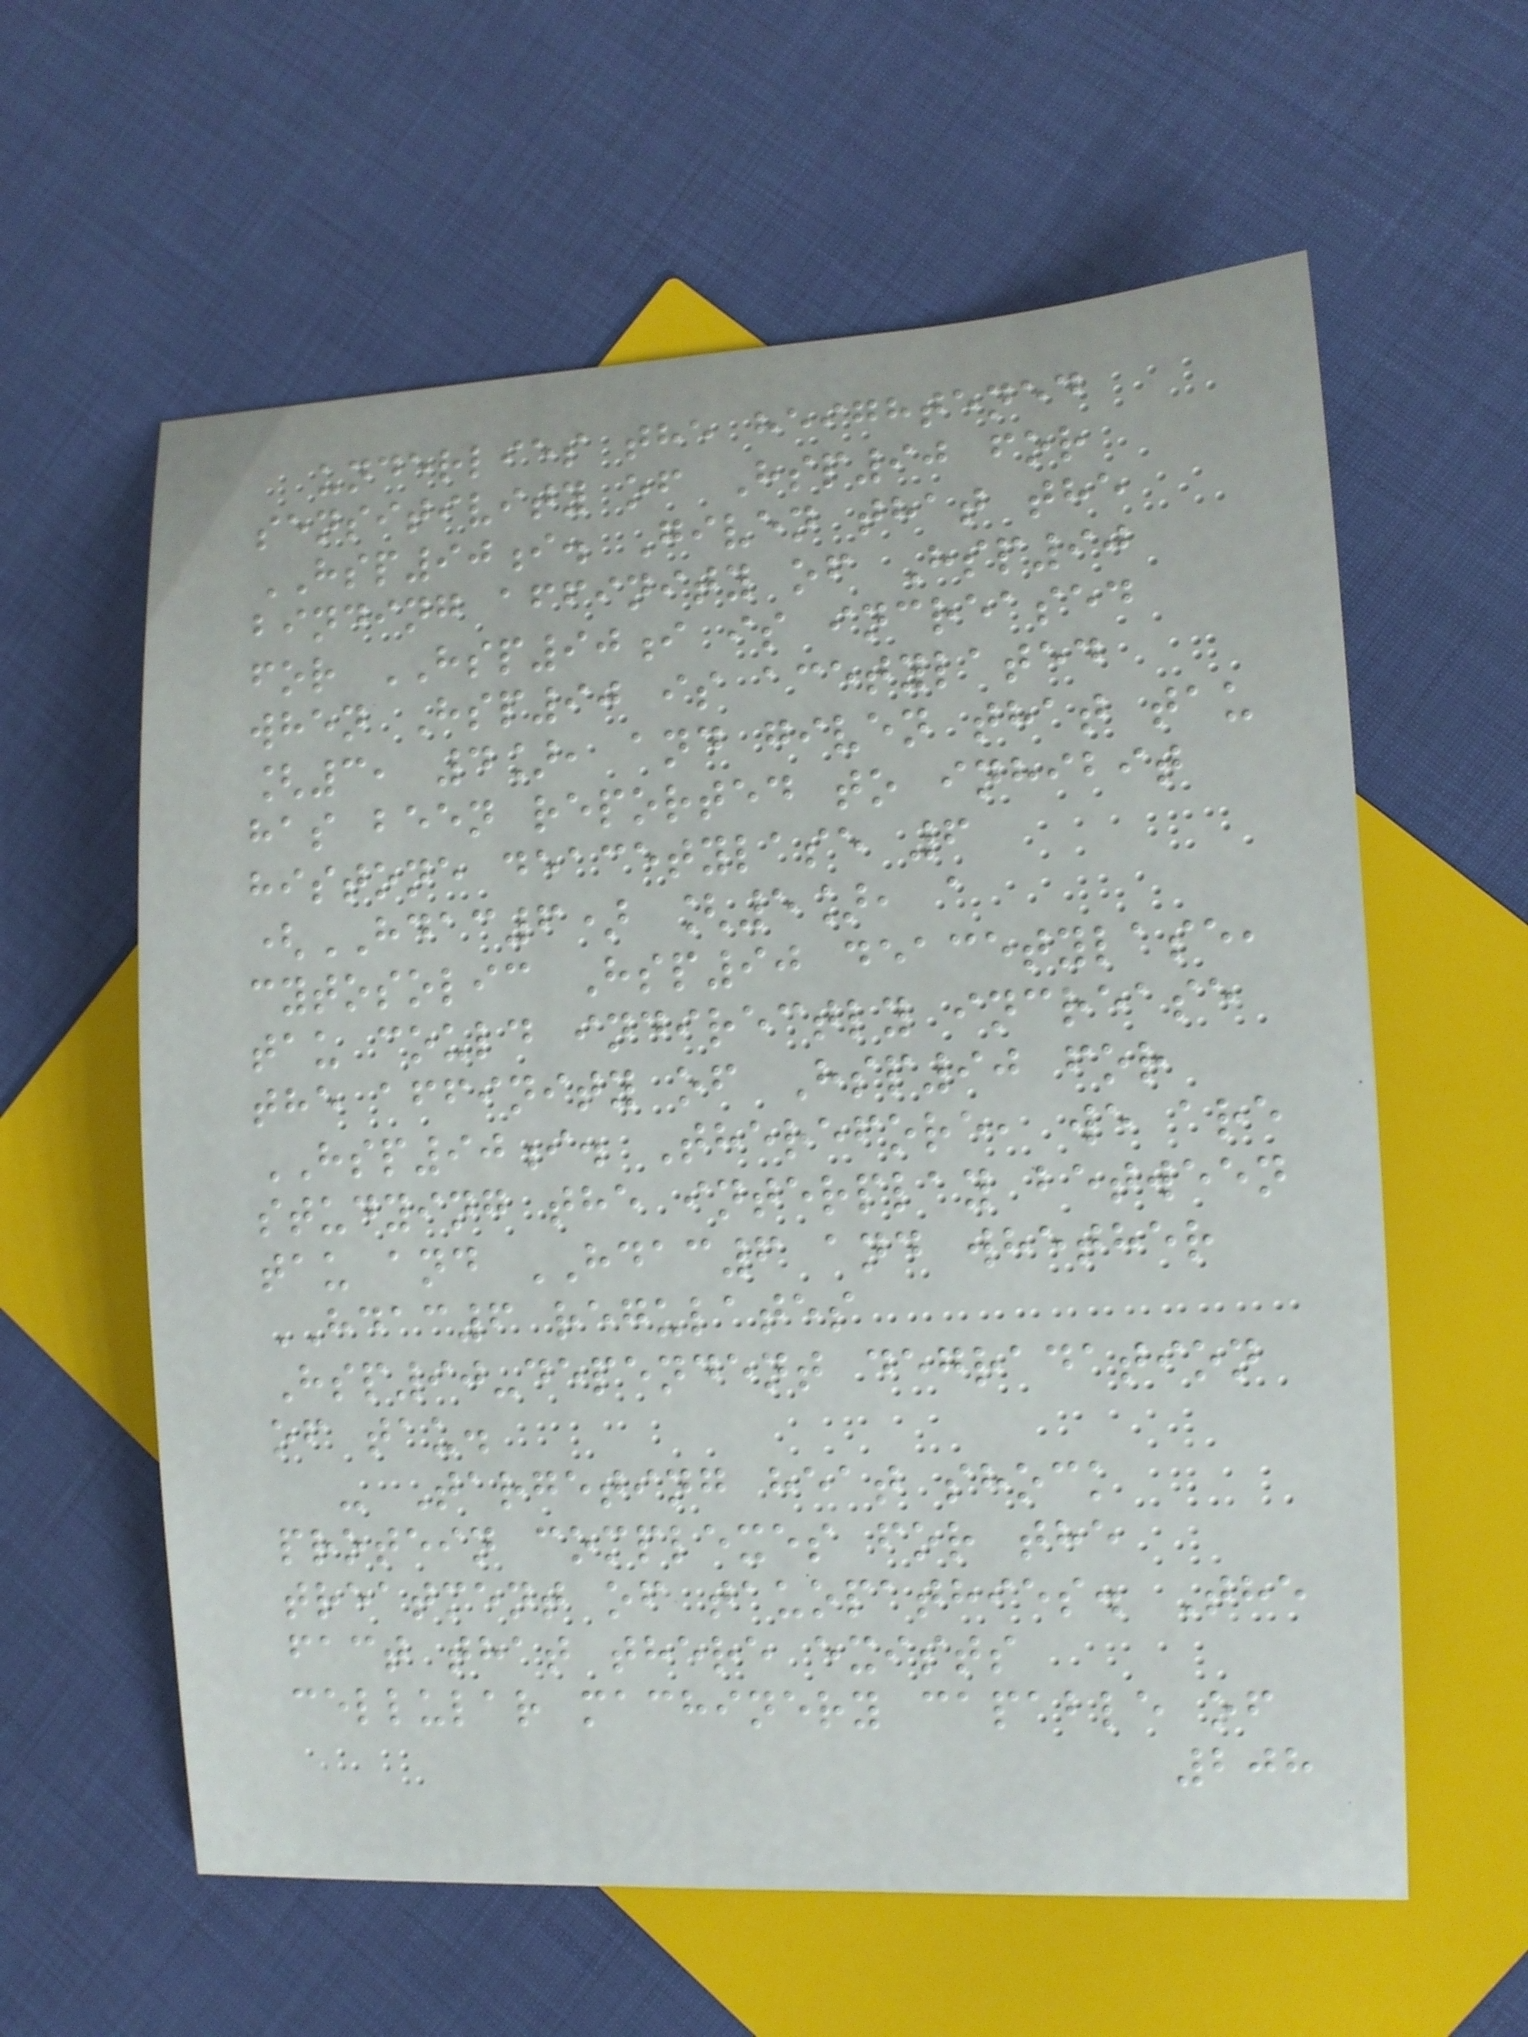underlies the heightened
sensitivity of Hsp90 for
HSP90i. Given that the
binding affinity of Hsp90
for HSP90i is increased
when Hsp90 is acetylated
[3, 4], and given that tau
has been reported to inhibit
histone deacetylase 6
(HDAC6) [5], a
cytosolic Hsp90 deacetylase,
tau could indirectly increase
the affinity of Hsp90 for
HSP90i. Therefore, we are
studying the interplay between
tau and HDAC6 and whether
HDAC6 regulates
Hsp90-dependent degradation
of tau.
- Targeting heat shock
protein complexes for the
treatment of tauopathies. The
fact that there exists
cellular machinery capable of
208
